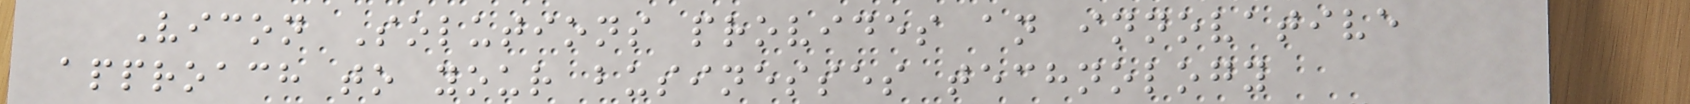Vicon Solutions provides an innovative
approach to your businesses technology
